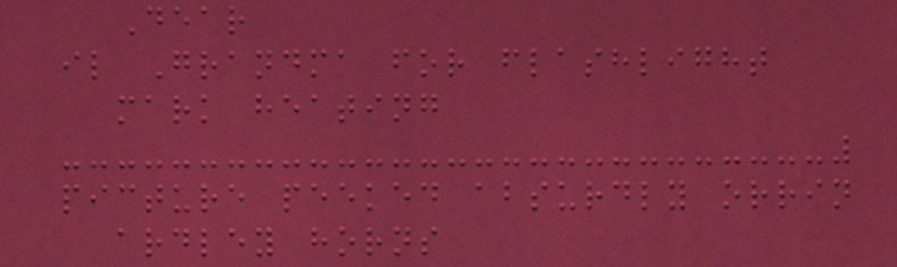Dear
il Grandma for flashlight
mark heating
picture peeked absurdly orrin
ardley horns
